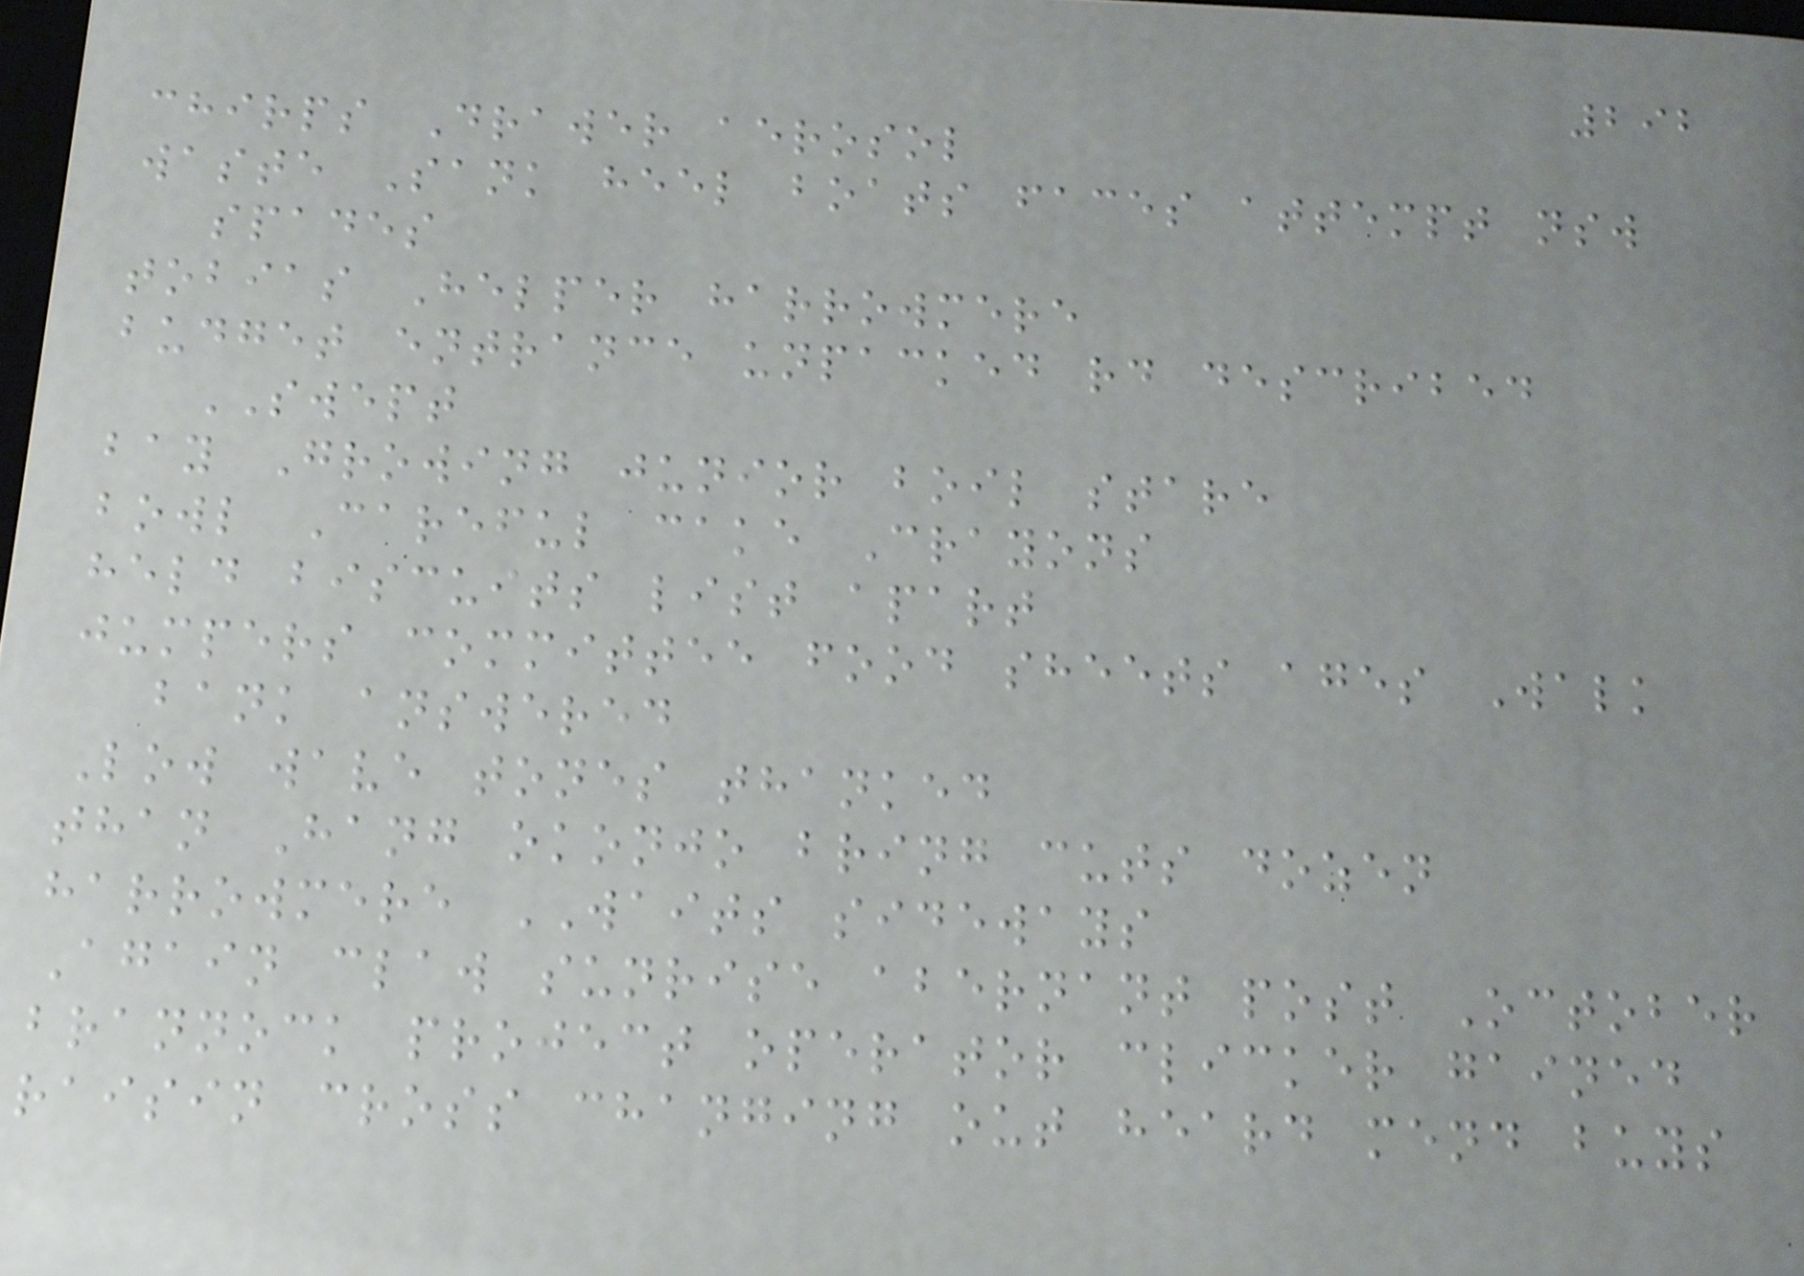292
chirps Drawer aerosol
waste Sank heel boats faces attempt nsw
spades
tobias Helper harrowmere
budget entrance unpacked rd described
SWEPT
bay Growing junior boil stare
bowl Careful cake Crayons
held biscuits list apart
jumpers committee food sheets ages Walk
bank answered
Low wave tones thanked
than Hang okonjo bring cuts dozen
harrowmere WAITS sideways
Again claw sunrise abernant post October
brannock project operator clicker gained
raisin cross changing out heard mend buys
